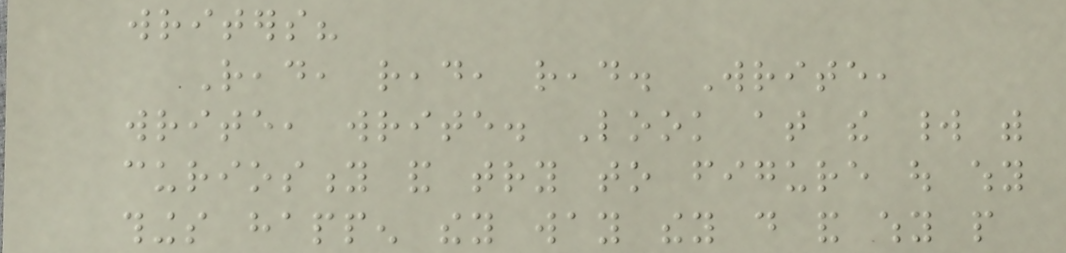writers?
Read, read, read. Write,
write, write. Look at the world with
curiosity and try to figure out why
things happen they way they do and why people
